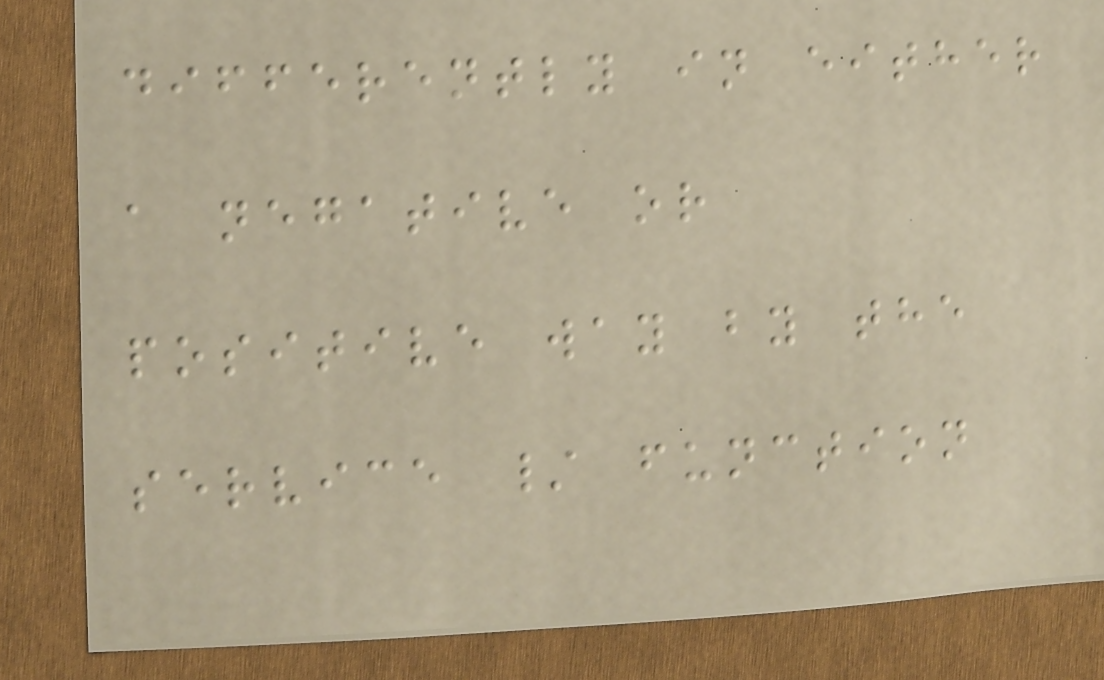differently in either
a negative or
positive way by the
service / function
